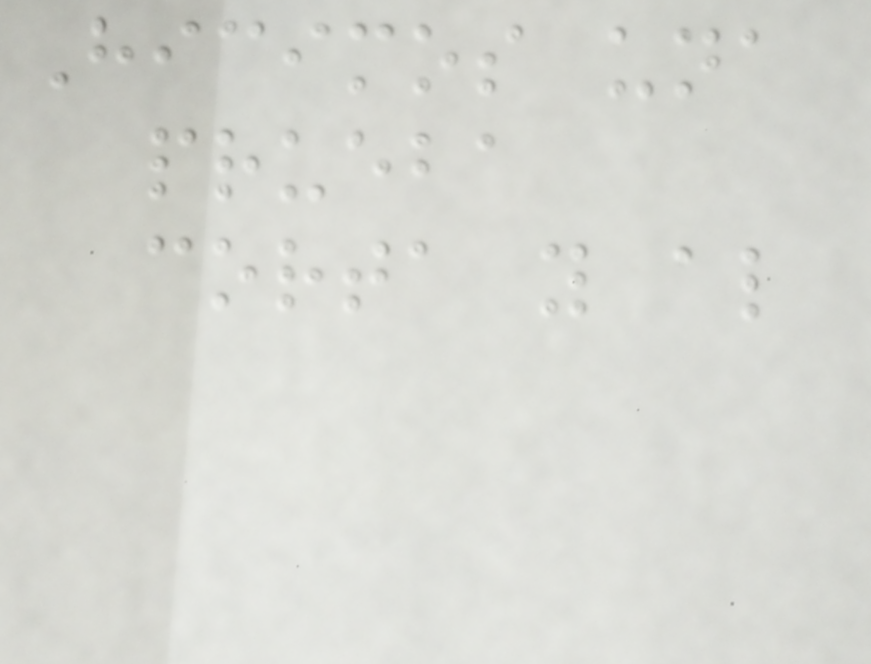Hicimos una
prueba
corta y al
